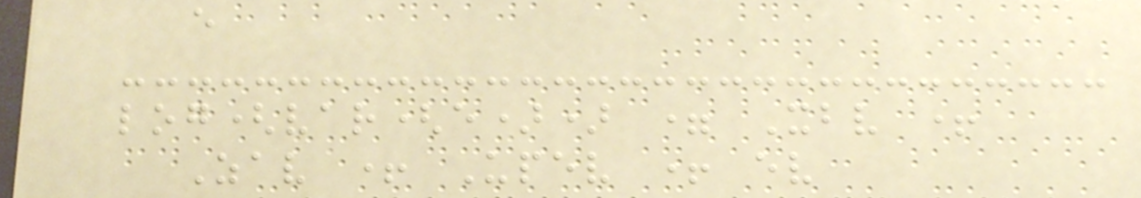e
log(var(e)) = Xbv +
Zav + Upev + ev
